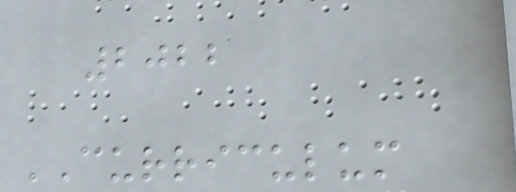2022
CURRICULUM
